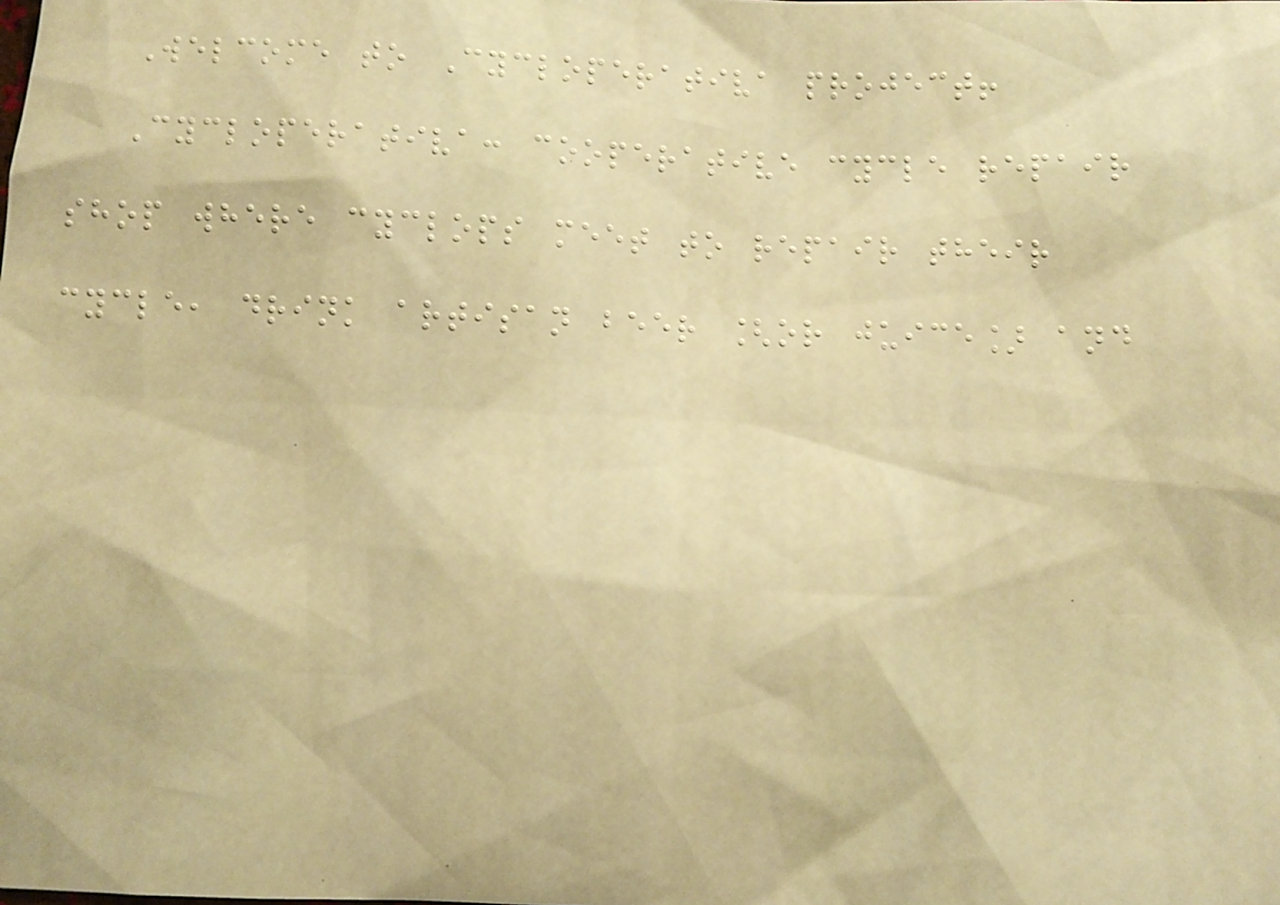Welcome to Cycloperativa project!
Cycloperativa: cooperative cycle repair
shop where cyclops meet to repair their
cycle, drink artisan beer [or juice] and
